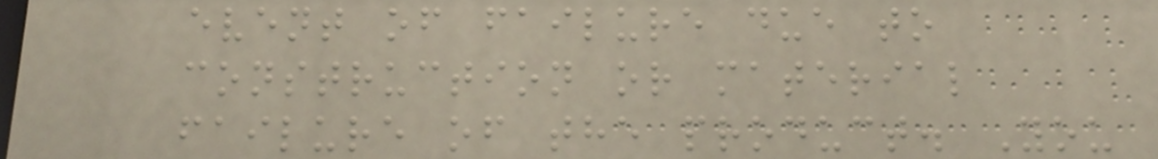event of failure due to
construction or material
failure of the product. You
